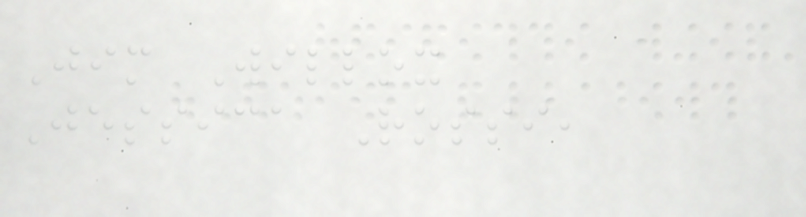Jim Willox
Jessica Rossi,
